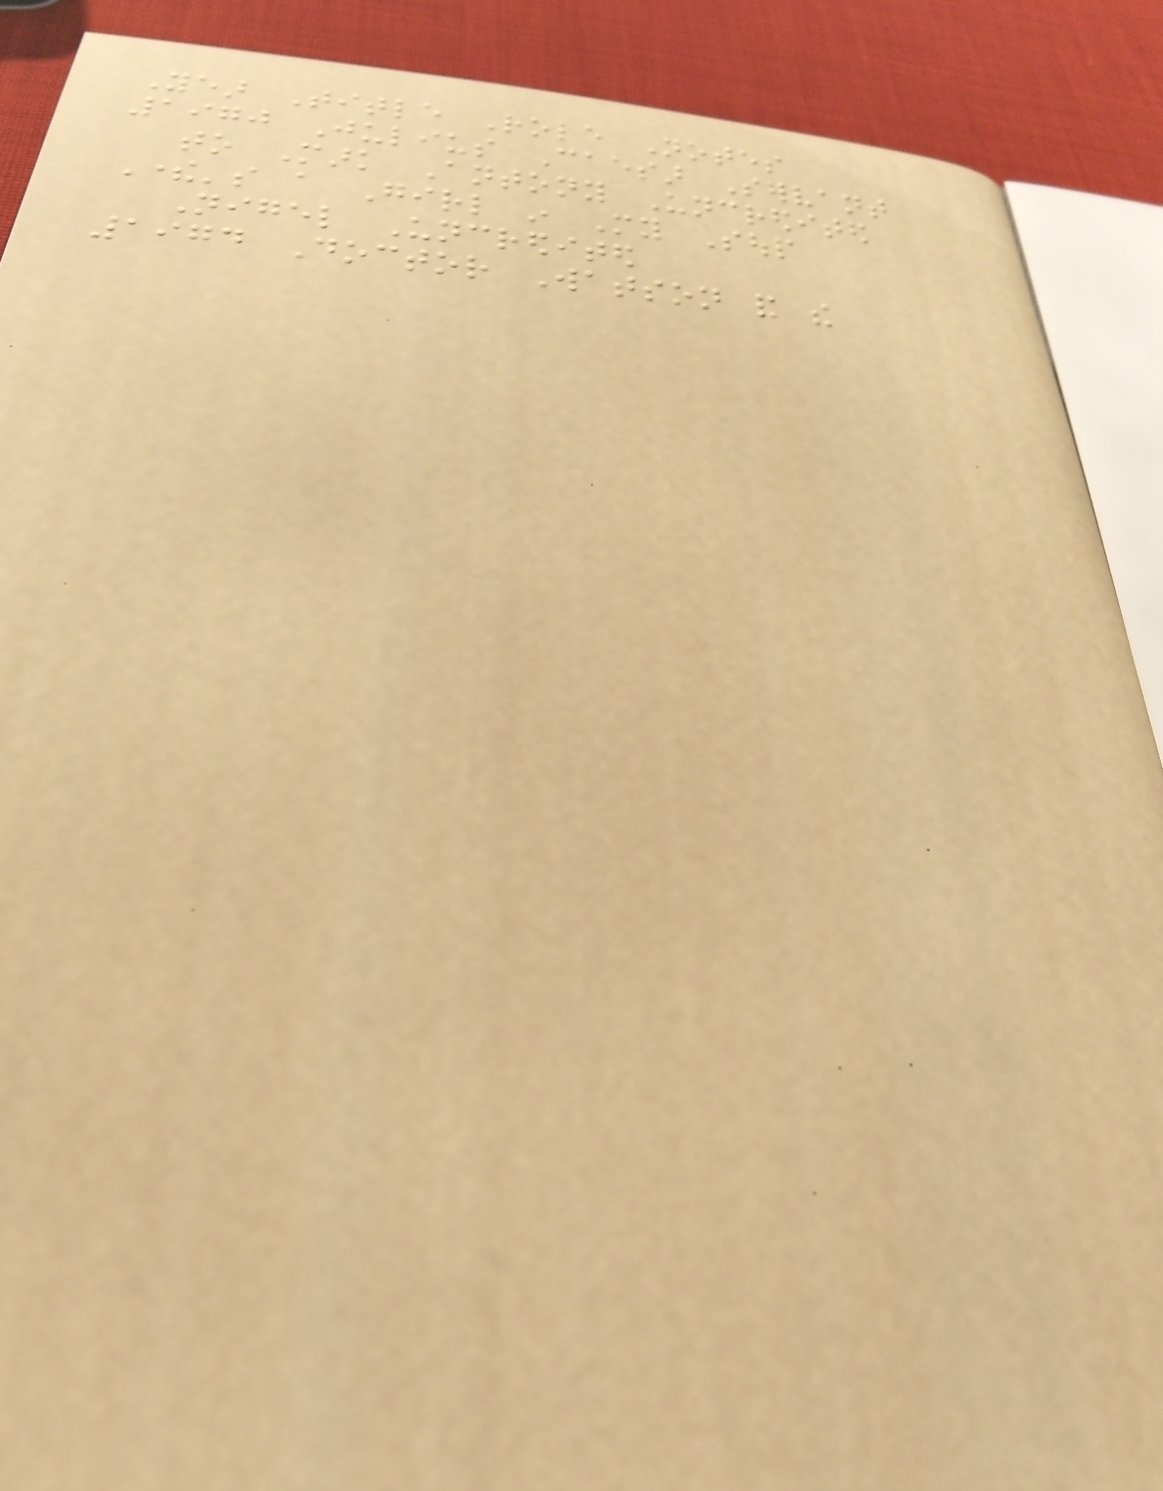Year Title Role Notes
1970 Julius Caesar Servant
to Mark Antony Uncredited
There's a Girl in My Soup
Nigel Uncredited
1974 Doctor Watson and the
